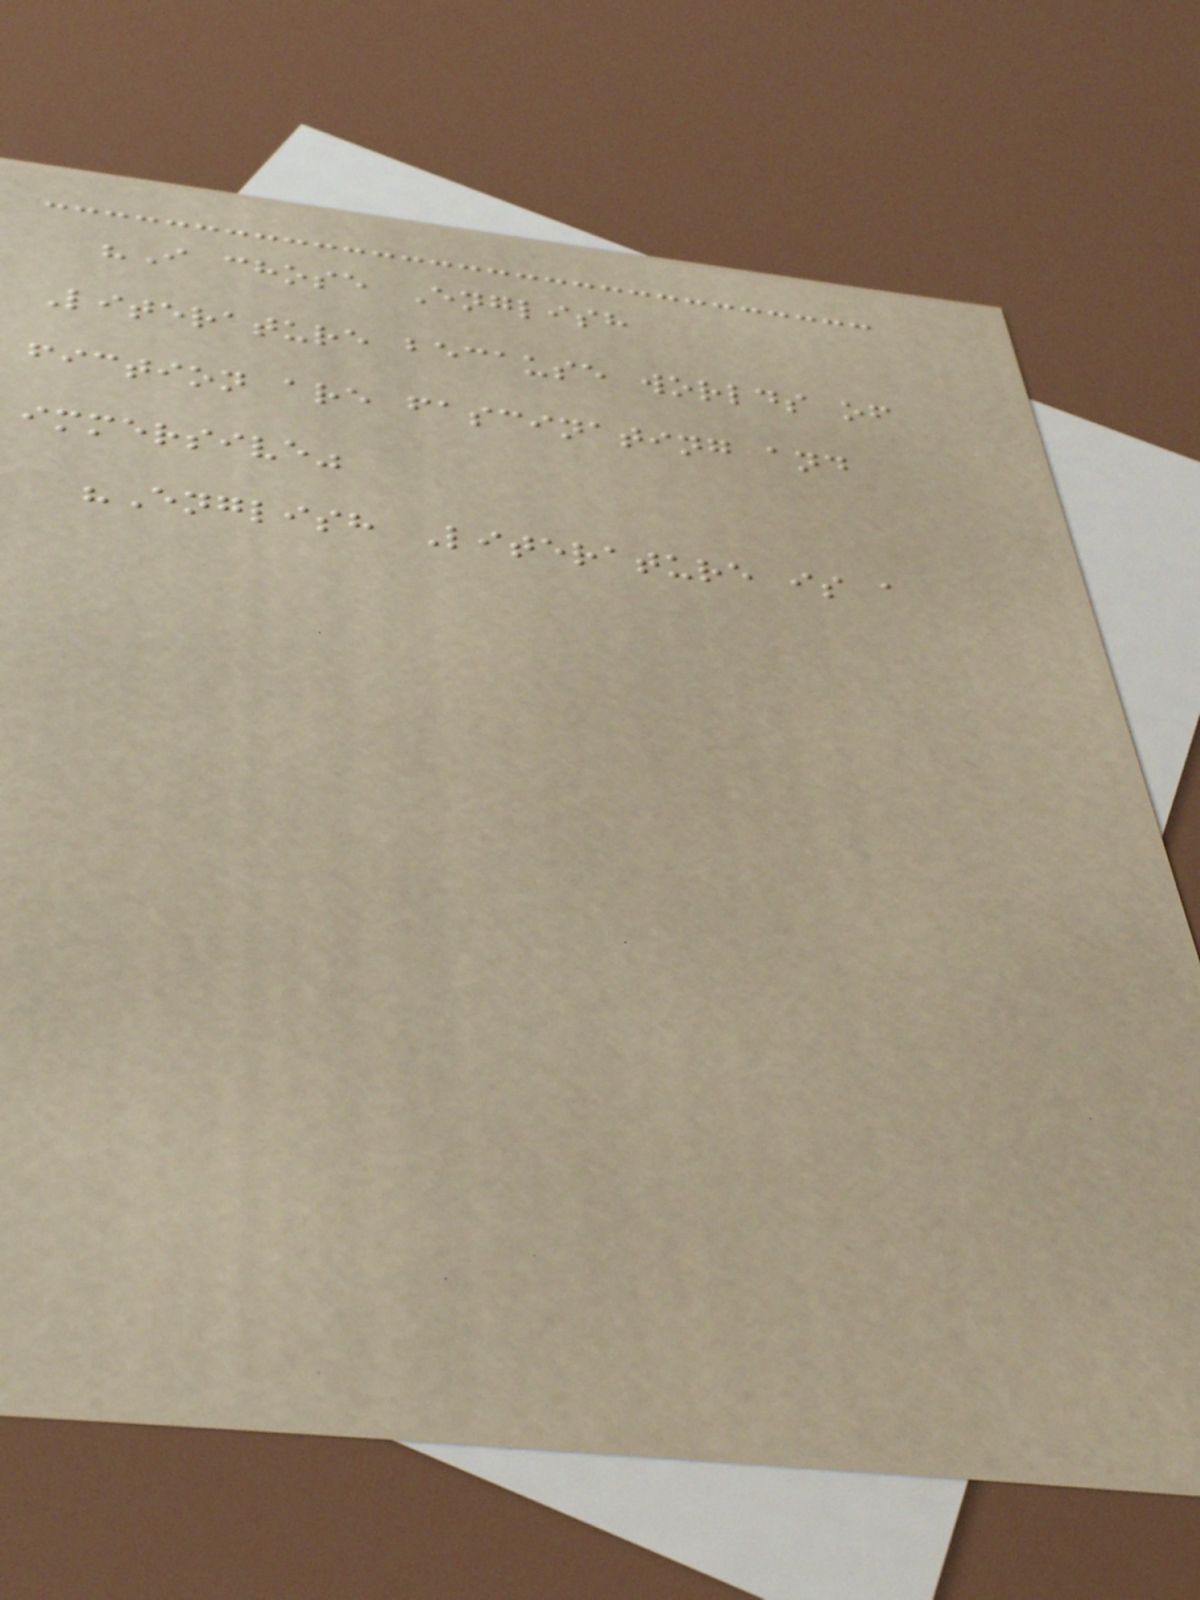"I chose English
Literature because worlds of
fiction are fascinating and
immersive"
"English Literature is a
